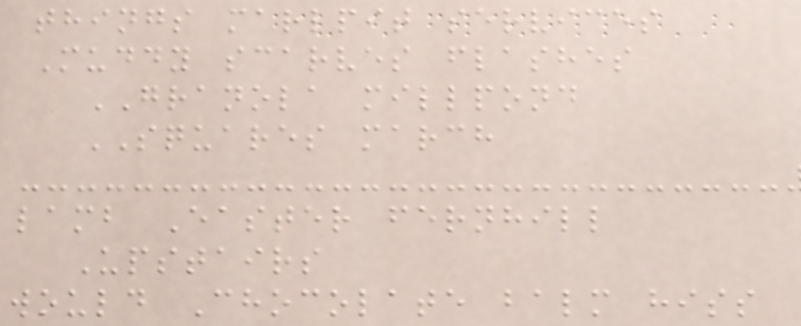things marlpit services
Muddy scarves flashes
GRANOLA millpond
SQUARES march
lamb Easter fernhill
Upstairs
would Chocolate balm hiss
